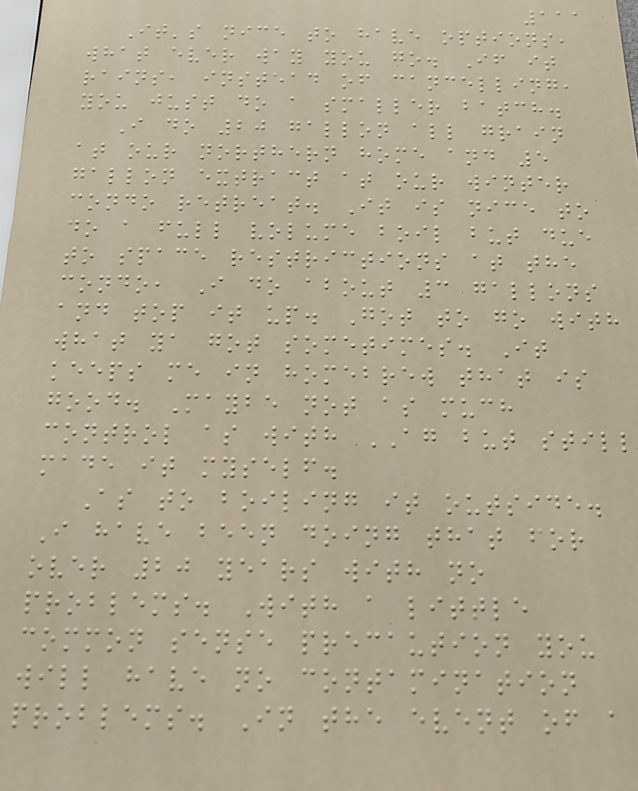111
It's nice to have options,
what ever way you go. If it
rains, instead of cancelling,
you just do a smaller batch.
I do 20 gallon all grain
at our northern home and 5
gallon extract at our winter
condo retreat. It is nice to
do a full volume boil but due
to space restrictions at the
condo, I do about 3 gallons
and top it up. Got to go with
what ya got sometimes. It
keeps me in homebrew that is
good. Maybe not as much
control as with AG but still
made it myself.
As to boiling it outside.
I have been doing that for
over 20 years with no
problems. With a little
common sense precaution you
will have no contamination
problems. In the event of a
